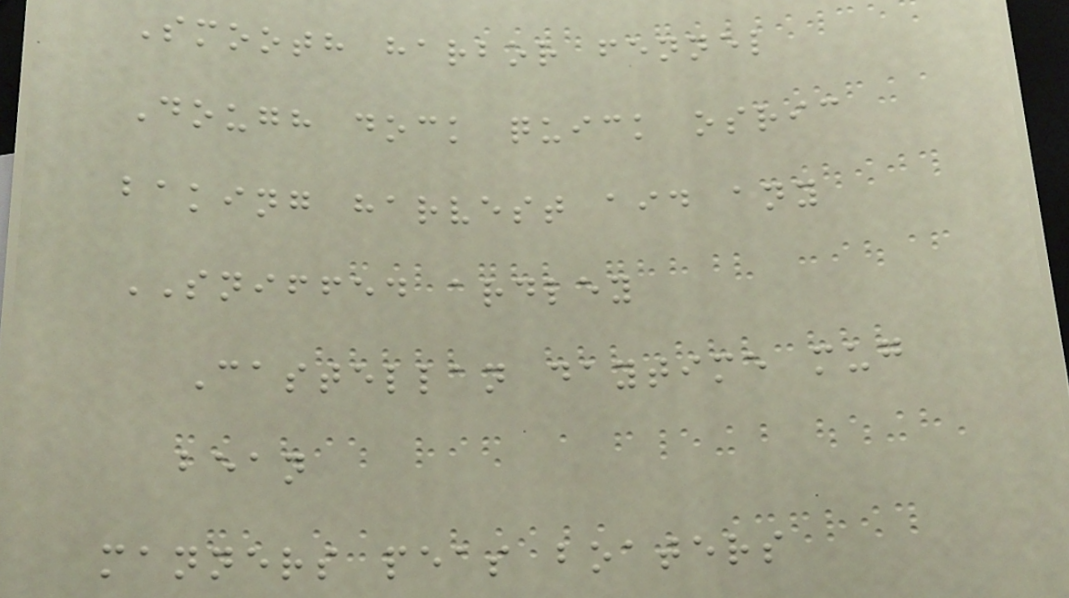Smooth harbor fennel
Dough dock quick osric
baking harvest aid any
SNIFFED ardley
Castellan daytime mug
bean
manners peas boaters
